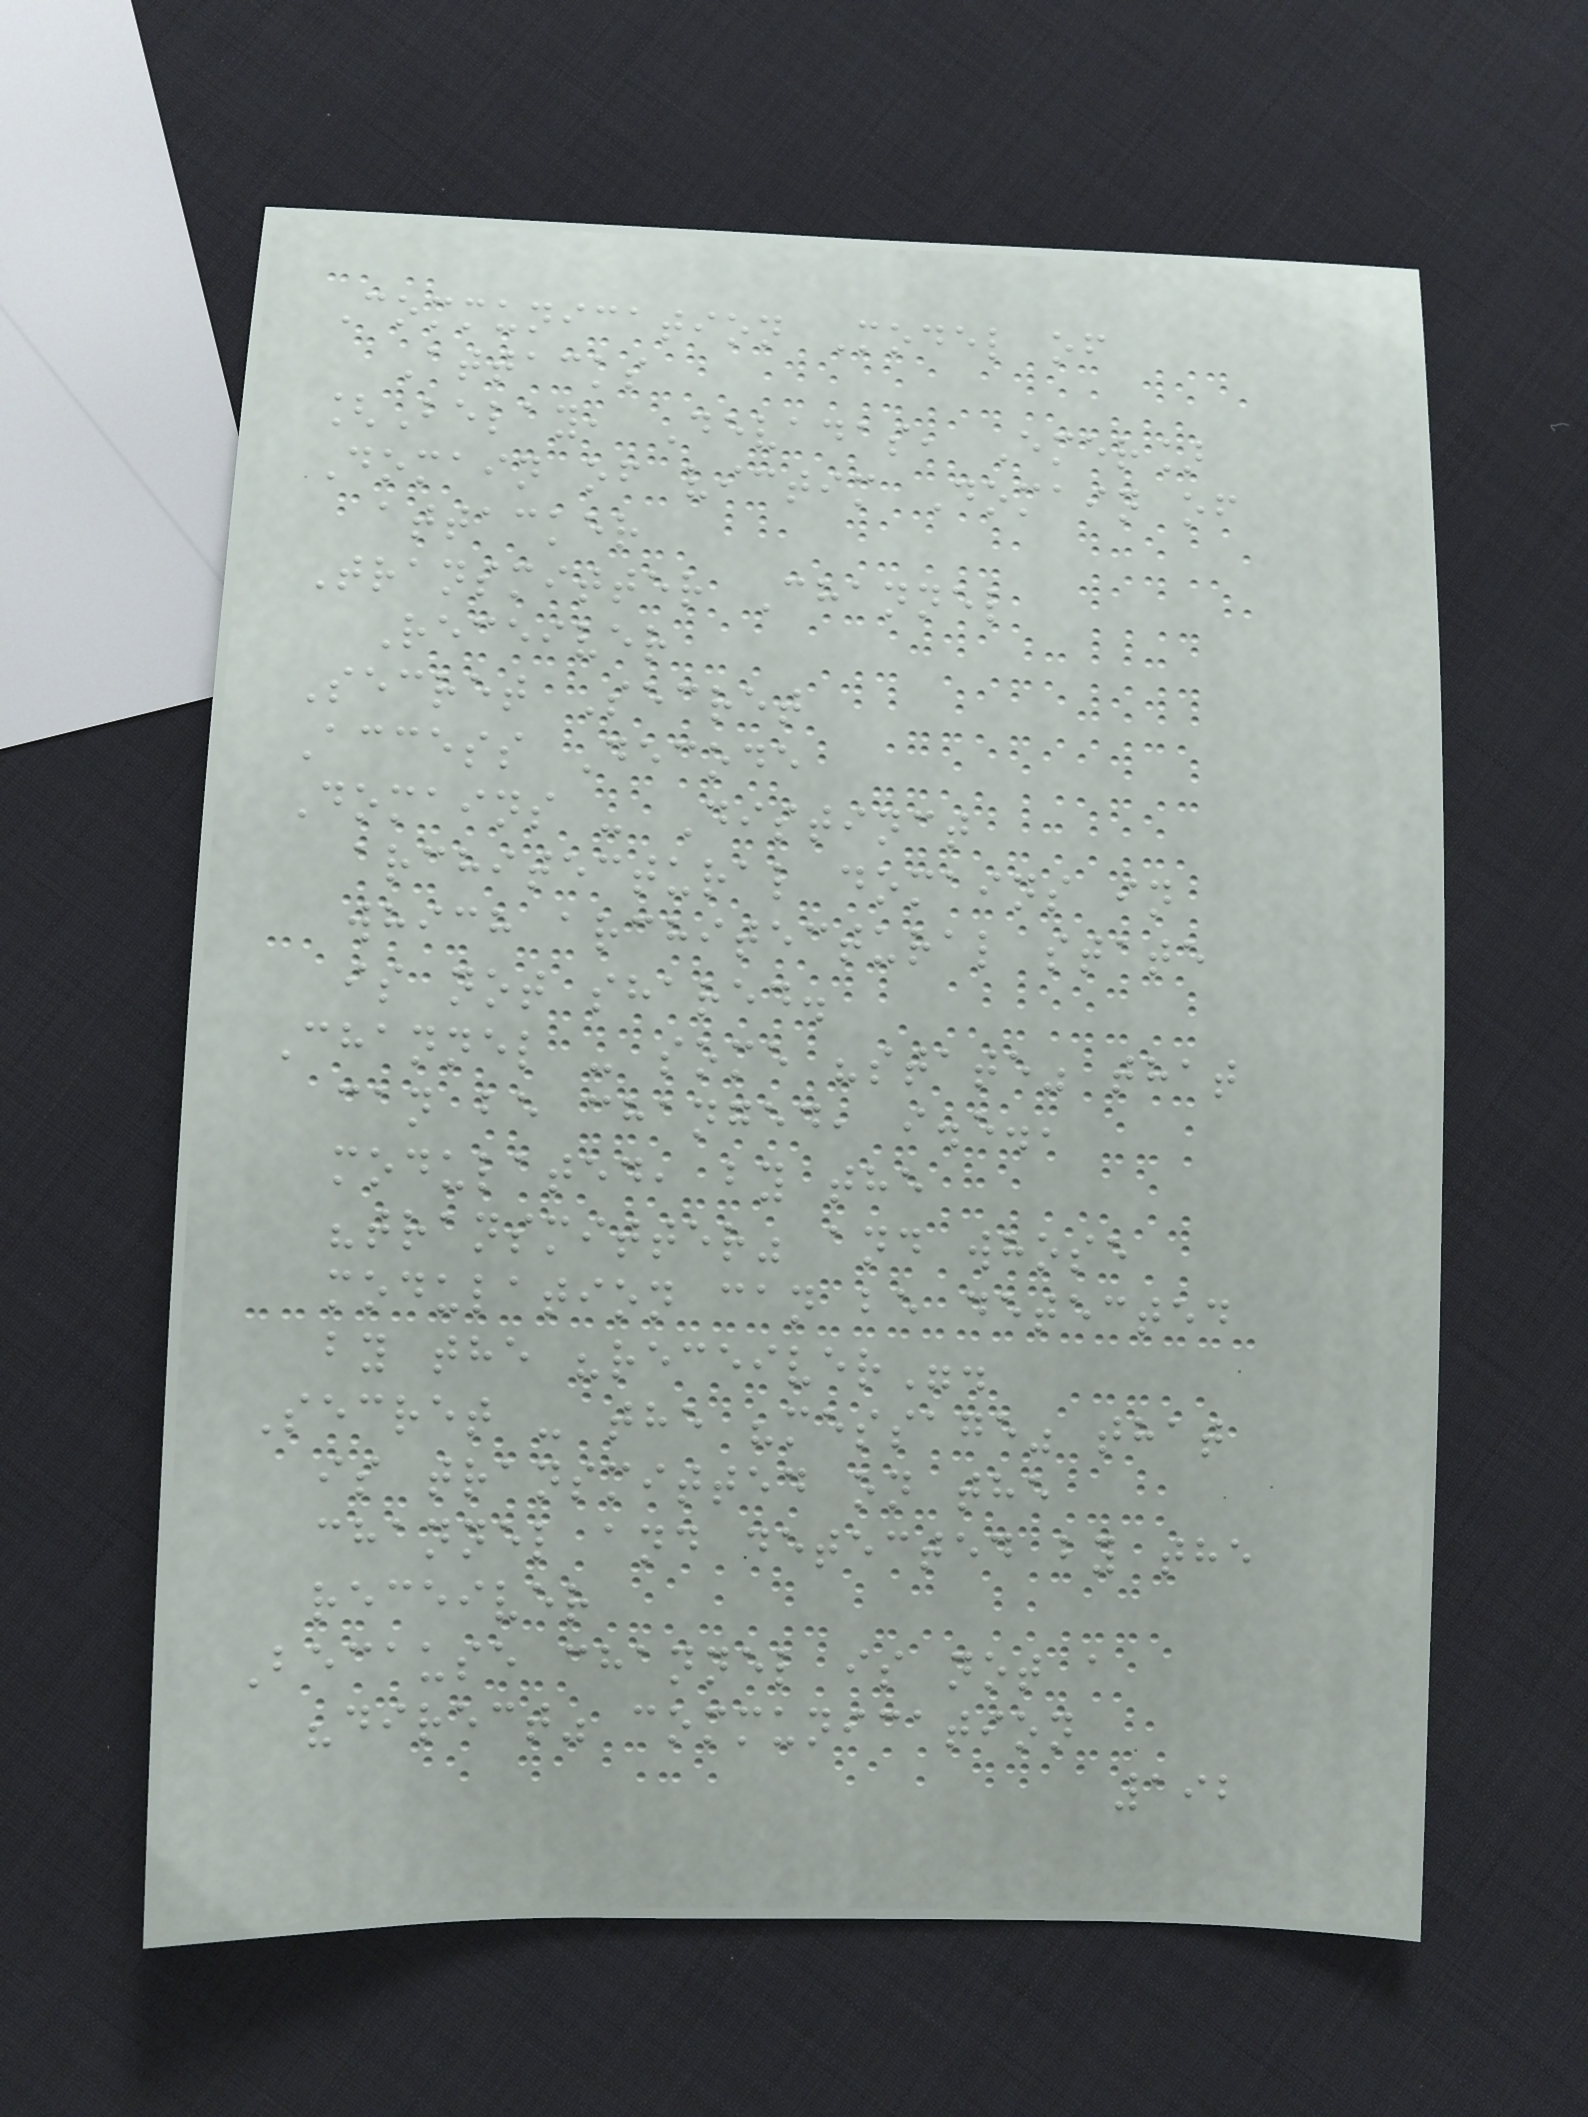Communication Model of
Attacks
[Belay, Devadas, Emer]
Domain of victim Domain of
attacker
Transmitter Channel
Receiver
Secret Secret
Access Decode
Domains - Distinct
architectural domains in
which architectural state
is not shared.
Channel - some "state" that
can be changed, i.e.,
modulated, by the
"transmitter" and whose
modulation can be detected
by the "receiver".
Secret - the "message" that
is transmitted on the
channel and detected by the
receiver
Because channel is not a
"direct" communication
192
